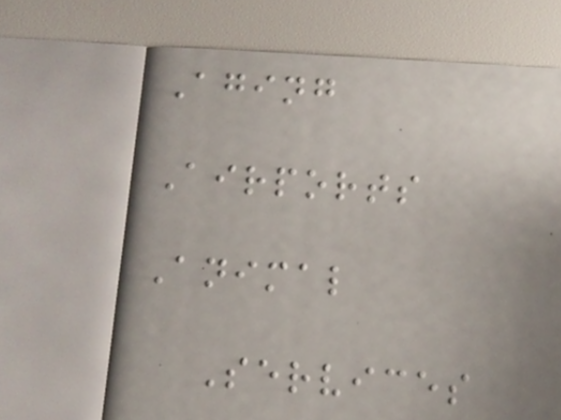Aging
Airports
Animal
Services
